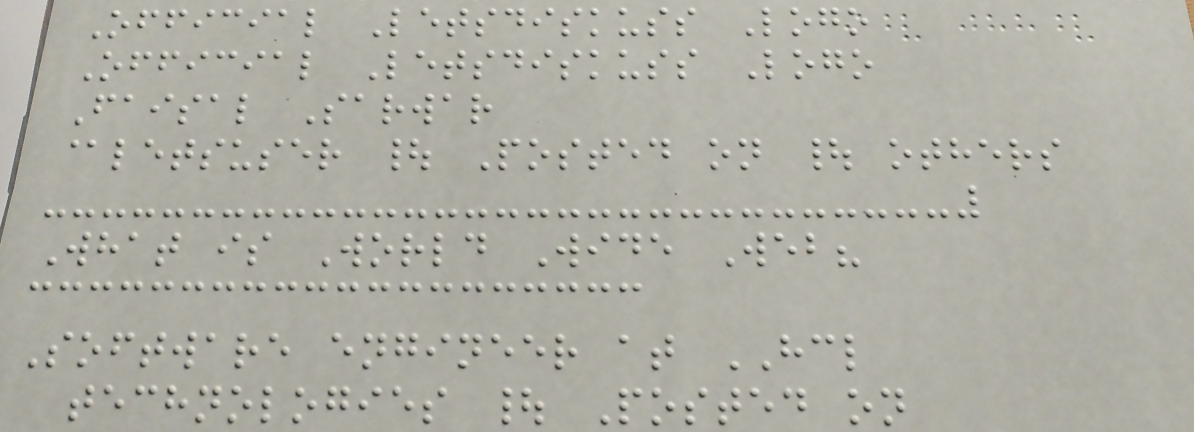Official Letsdiskuss Logo
Official Letsdiskuss Logo
Faisal Sarwar
@letsuser | Posted on | others
What is World Wide Web?
Software engineer at HCL
technologies | Posted on
